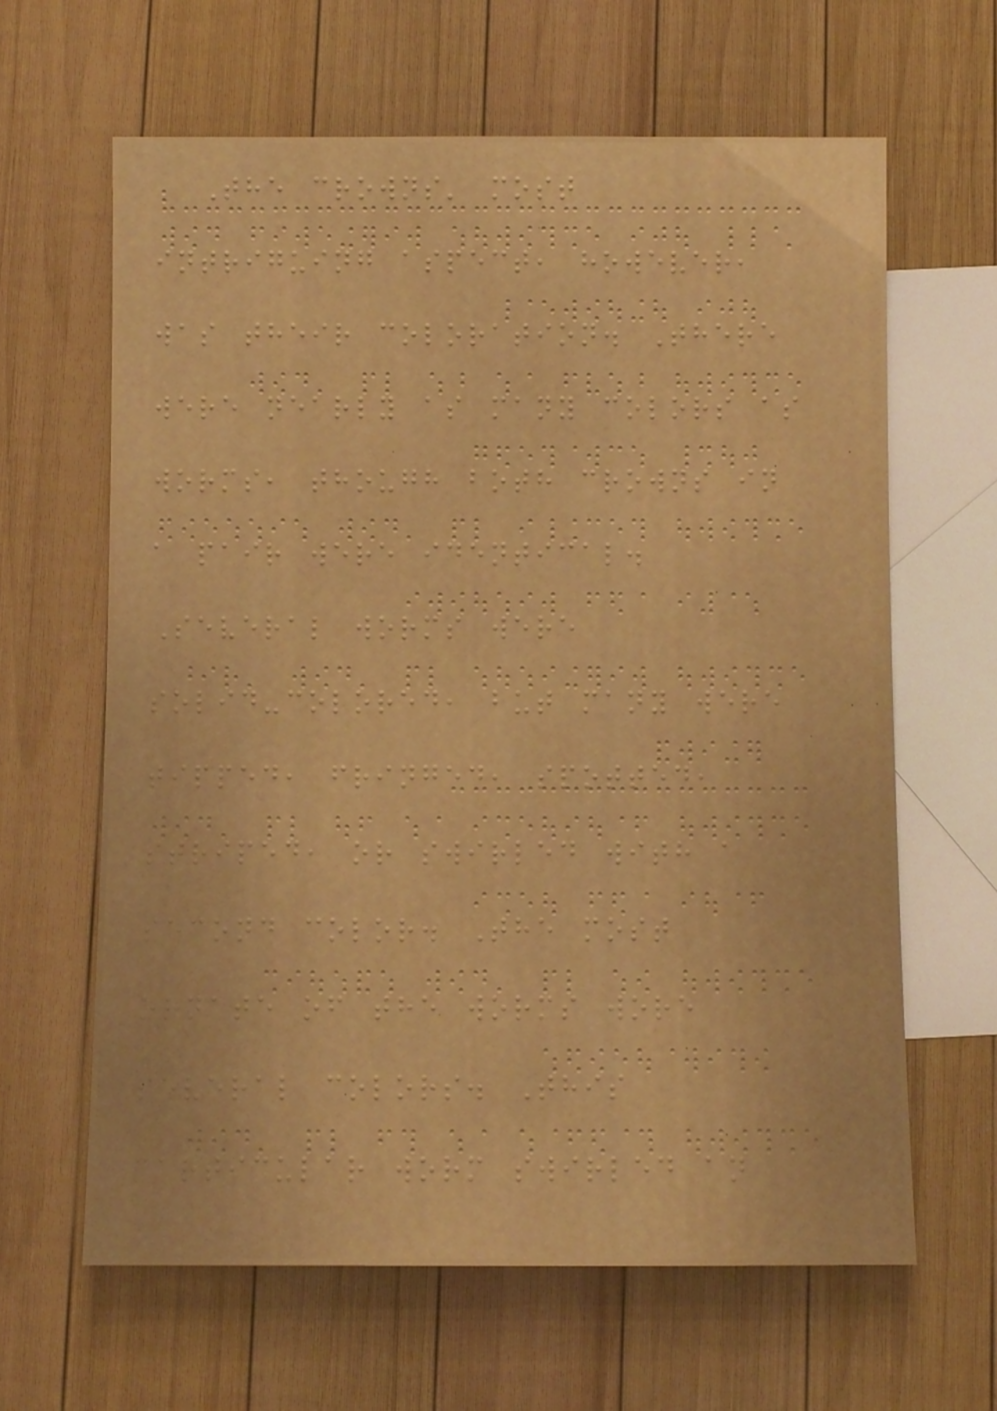The crowns' most
intriguing aspect, however,
was their coloration. There
were nearly as many colors as
worms, though both crowns in
a pair were identical.
Several worms were
solid-colored, but many were
tipped, fringed, spotted,
striped, or swirled with a
second color. The most
ornate of the worms wore
several colors. This
particular worm swirled an
